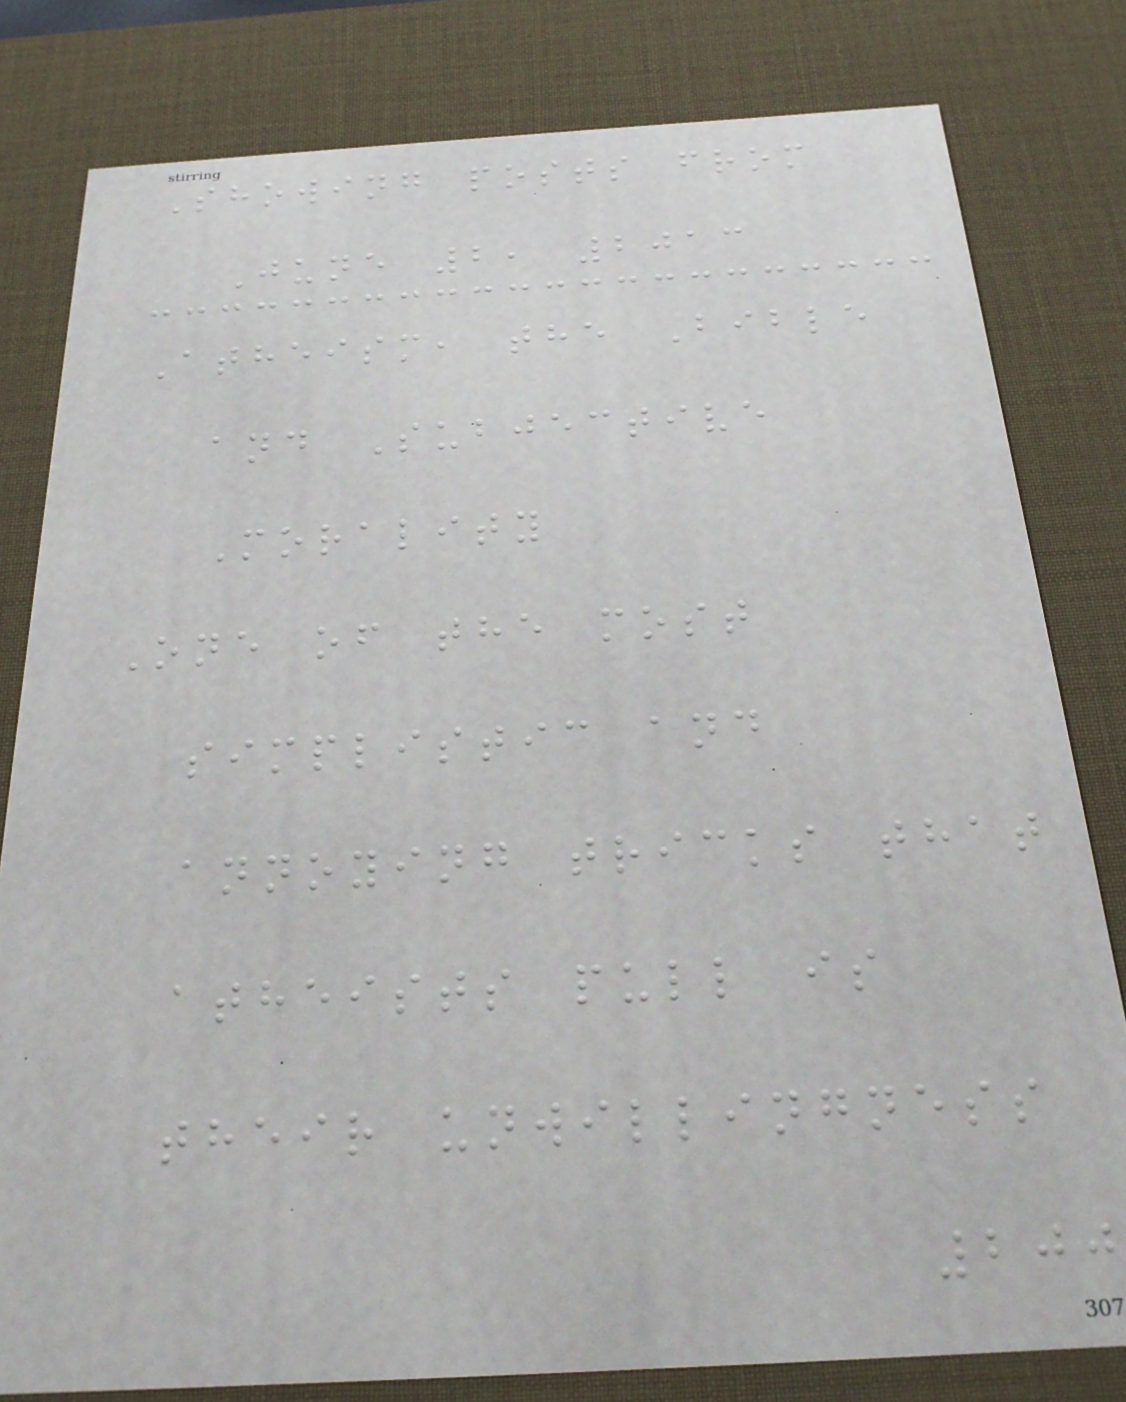Showing posts from
June 2, 2013
Atheism, the Bible
and Subjective
Morality
One of the most
simplistic and
annoying tricks that
atheists pull is
their unwillingness
200
